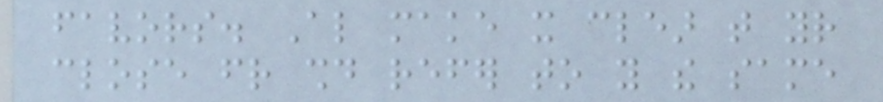favors. Also make it clear that your
close friend should refer to you the same
